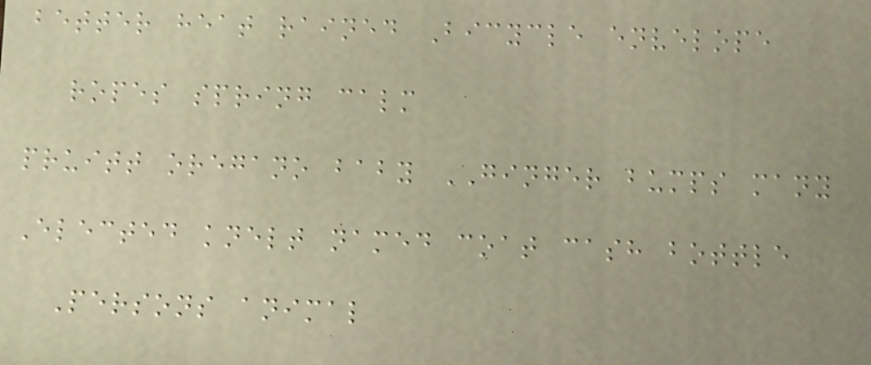better heat rained Bicycle envelope
ropes spring calm
pruitt oregano baby GINGER bumps many
Elected knelt named coat cash bottle
Persons animal
